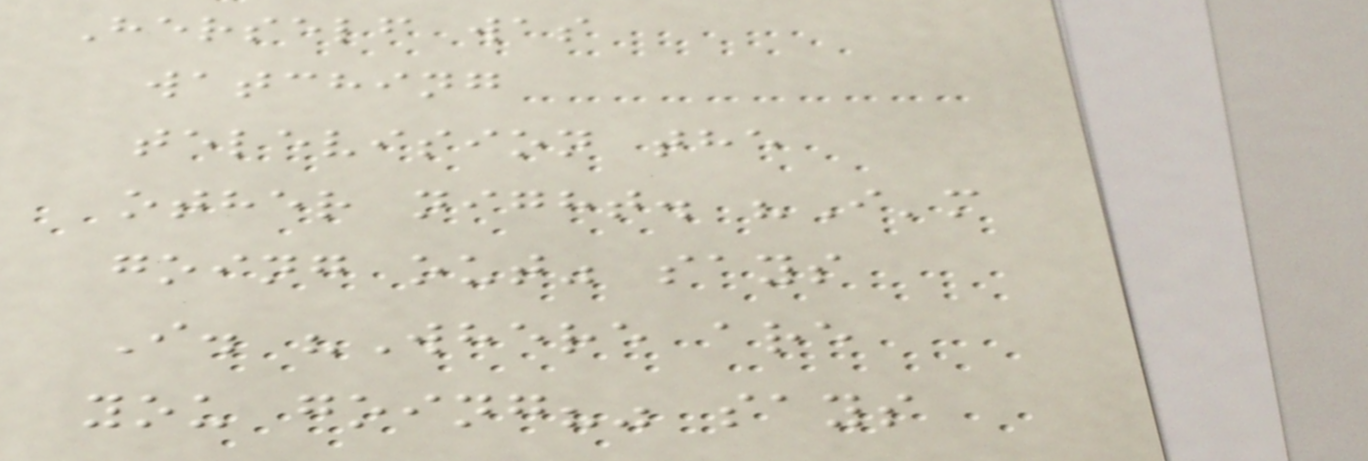Herself was
watching
television the
other night. "I'm
going out" says
I. "Where are
you going?" says
